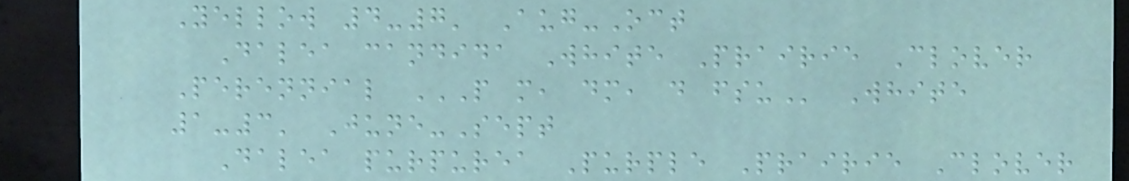Yellow 4-7' Aug-Oct
Dalea candida White Prairie Clover
Perennial P M, DM, D FSU White
1-3' June-Sept
Dalea purpurea Purple Prairie Clover
